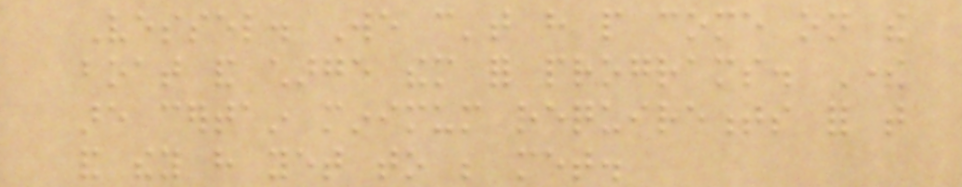Vessel. We can't have people come on the
boat and charge them for programs. There
are certain minimum requirements for that
and they have yet to be met.
